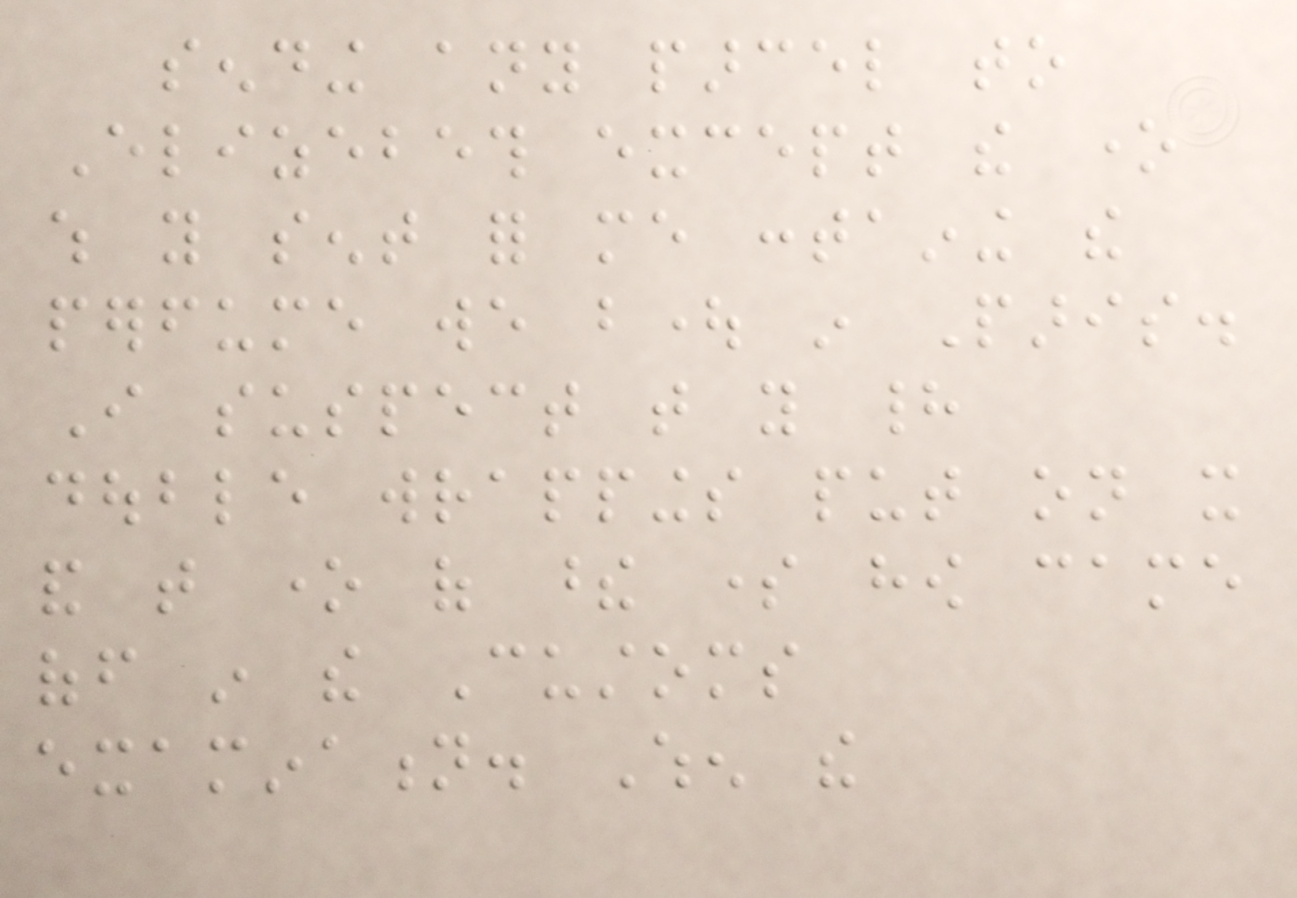sending any parcel to
Elizebeth except the one
which you sent for me containing the
perfume we bought in Paris.
I suspect that you had
double wrappings put on it
and that one of these some how came
off in the Customs
examination. When the
